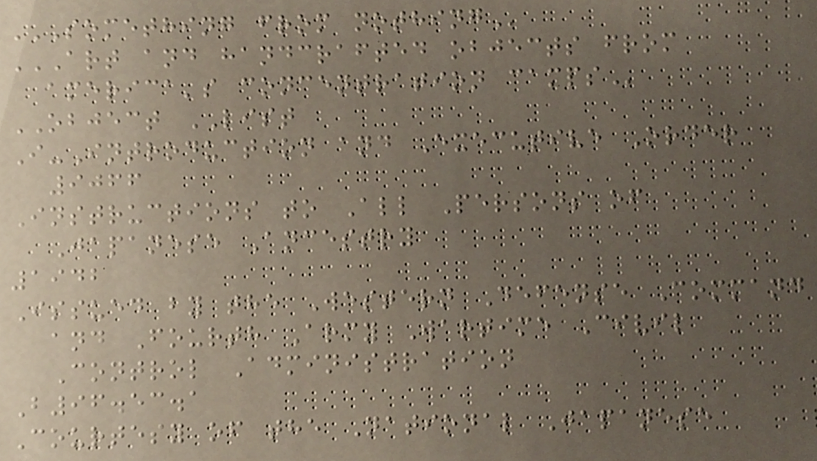SOMETHING FROM NOTHING
ART AND HANDCRAFTED OBJECTS FROM
AMERICA'S CONCENTRATION CAMPS
OBJECT LIST
I-Introduction and Executive Order
9066
Instructions to All Persons of
Japanese Ancestry
1942
Issued by the Western Defense Command
and Fourth Army Wartime Civil
Control Administration
B96.53.1
Courtesy of the National Japanese
